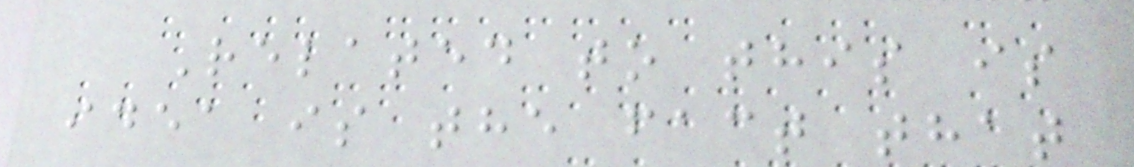Related to this is
idea is the fact that
